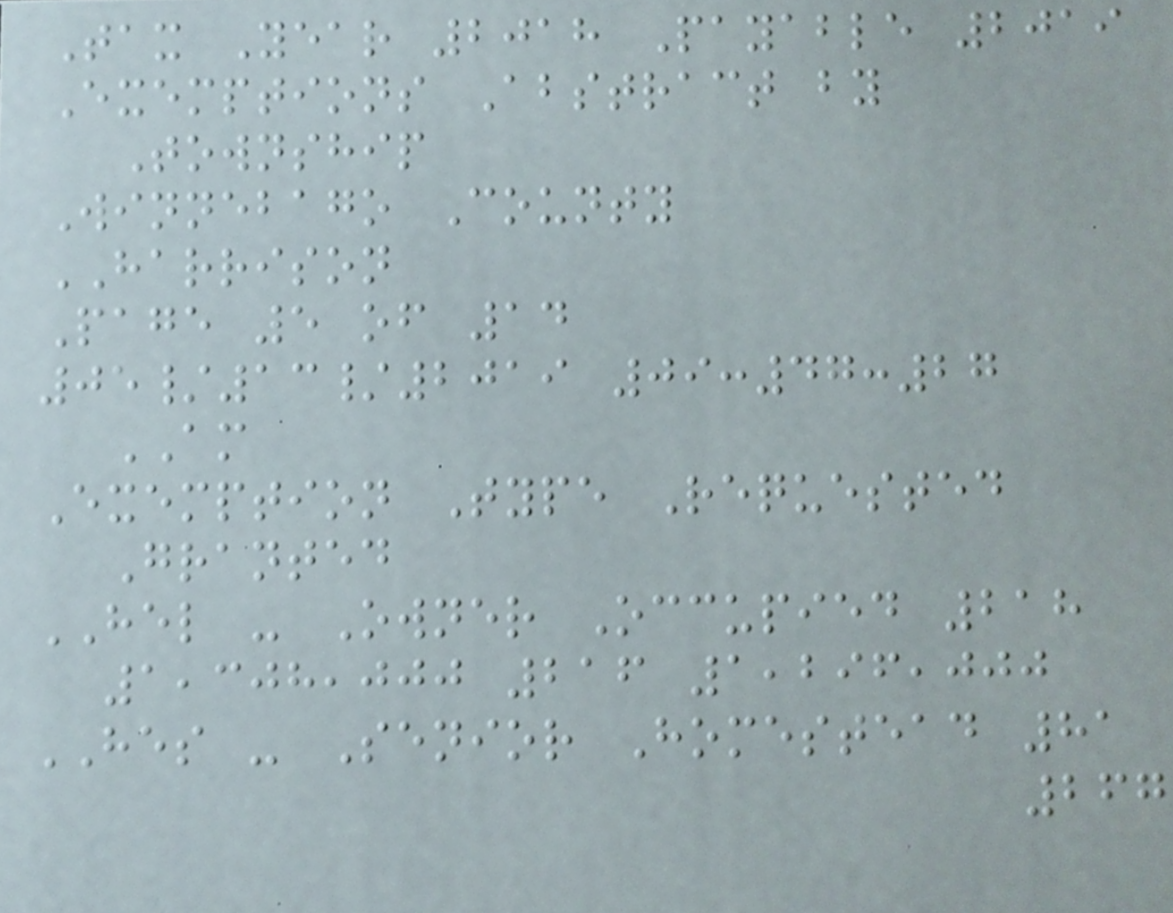Tax Year 2018 Payable 2019
Exemptions Abstract by
Township
Winnebago County
HARRISON
Page 5 of 14
05/13/2019 09:47:27
AM
Exemption Type Requested
Granted
HEL - Owner Occupied 218
1,308,000 216 1,296,000
HES - Senior Homestead 81
267
